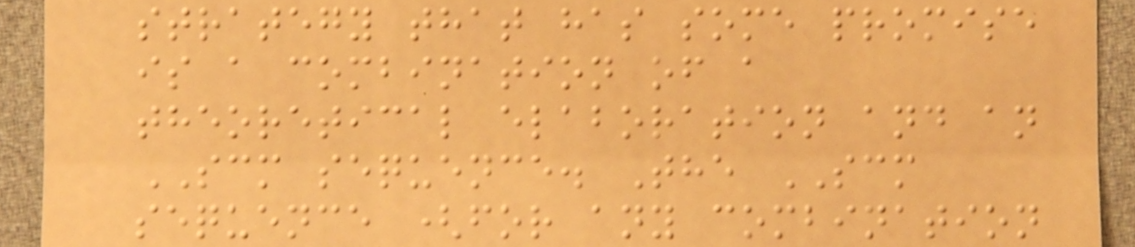strategy that has some promise
is a combination of a
theoretical elaboration and an
SCM sequence. The SCM
sequence (for any combination
